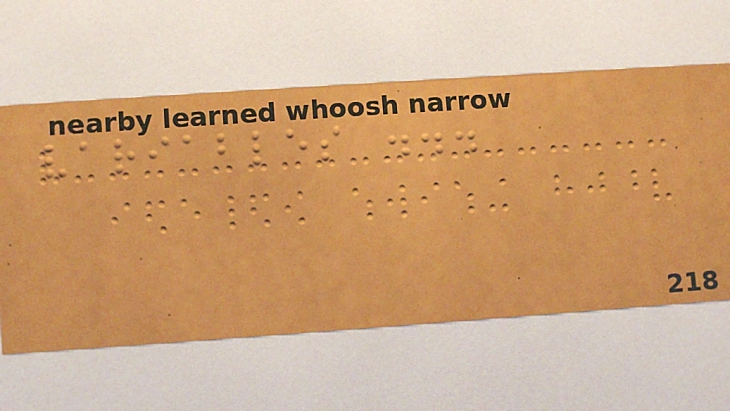variables ...
